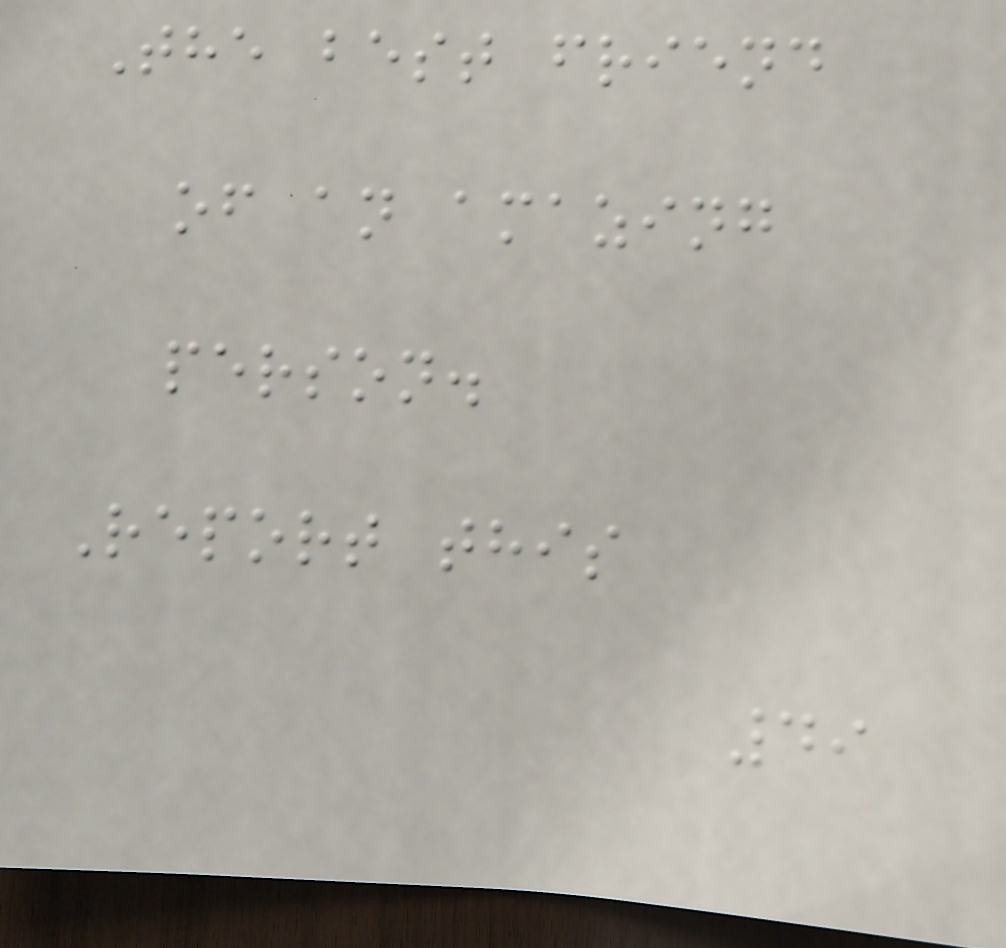The best friend
of an amazing
person.
Report this
49
